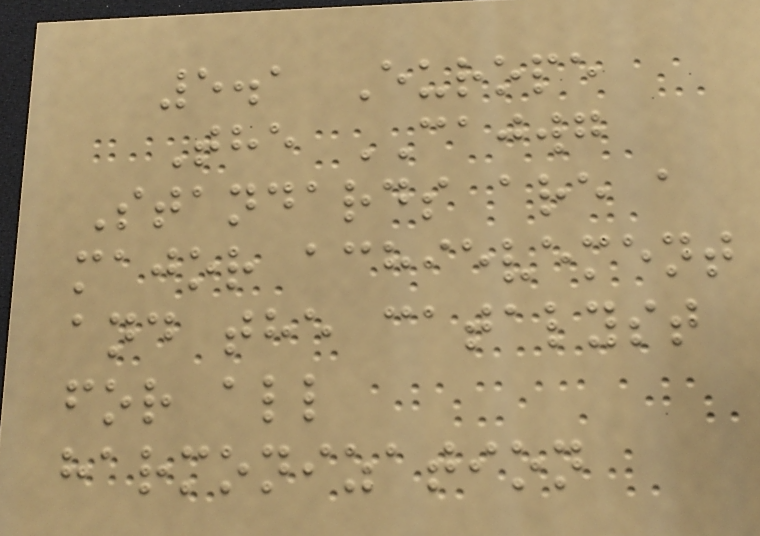5.1 Europe
The CAJWG
Standards are a
major achievement
and the catalyst
for all
harmonization
